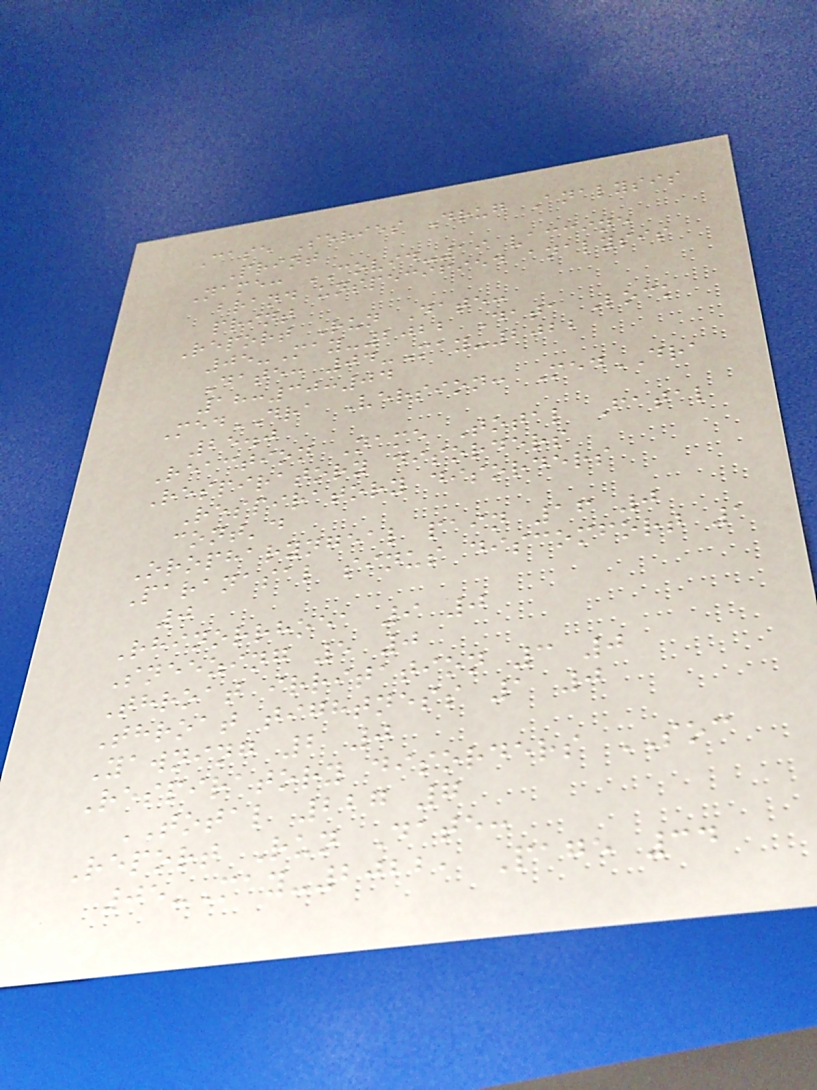Case Series Drug Analysis
Print
Name: COVID-19 vaccine
brand unspecified analysis
print
Report Run Date:
05-May-2022 Data Lock
Date: 04-May-2022
18:30:04
MedDRA Version: MedDRA
25.0
Reaction Name Total Fatal
Respiratory disorders
Respiratory disorders
cont'd
Oropharyngeal pain 16 0
Paranasal sinus discomfort 1
0
Rhinorrhoea 9 0
Sneezing 5 0
Throat irritation 3 0
Throat tightness 1 0
Yawning 2 0
Respiratory disorders SOC
TOTAL 227 7
Report Run Date:
05-May-2022, Page 34
